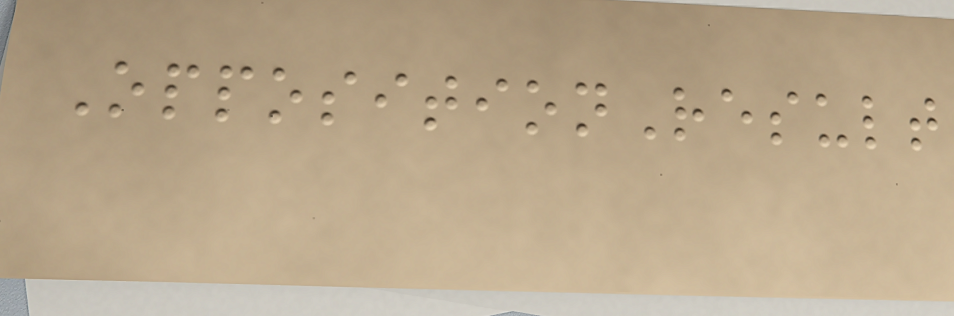OppositionResult
